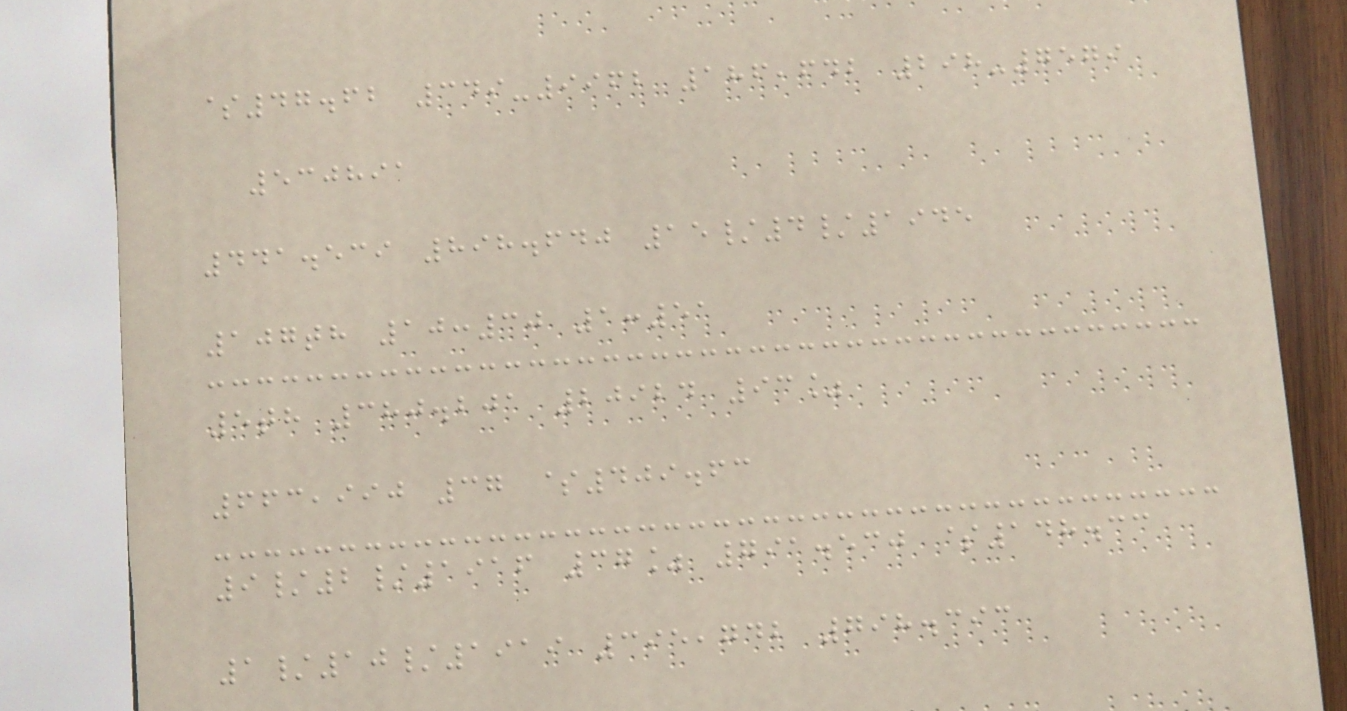$47.62 349-9962 186,642 298-7579
530891
441.539 898.640 15/4/1945
107th 10:30 1:51
5th 380.201 20924 93%
663,990 37 $409.63
9/2/1916 37% 791.530 $148.33
1/10/1919 395,742 798.393
